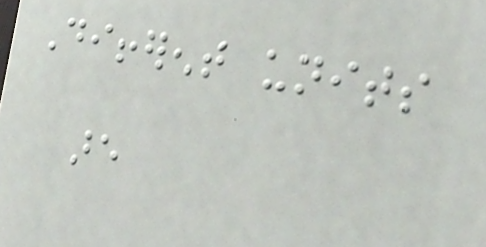Different units
are
